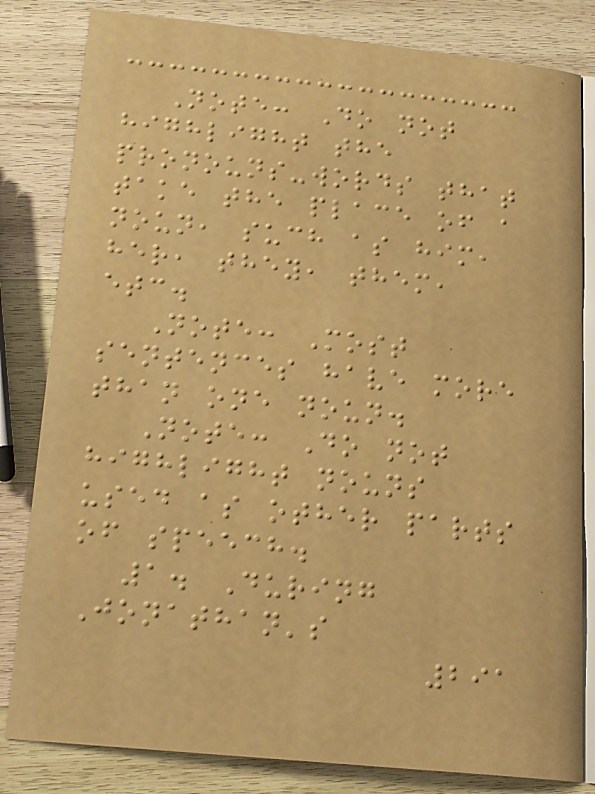Note: Do not
highlight the
pronouns-words that
take the place of a
noun, such as him,
her, they, them,
etc.
Note: Most
sentences have more
than one noun.
Note: Do not
highlight nouns
used as other parts
of speech.
1. During
Jonathan's
291
